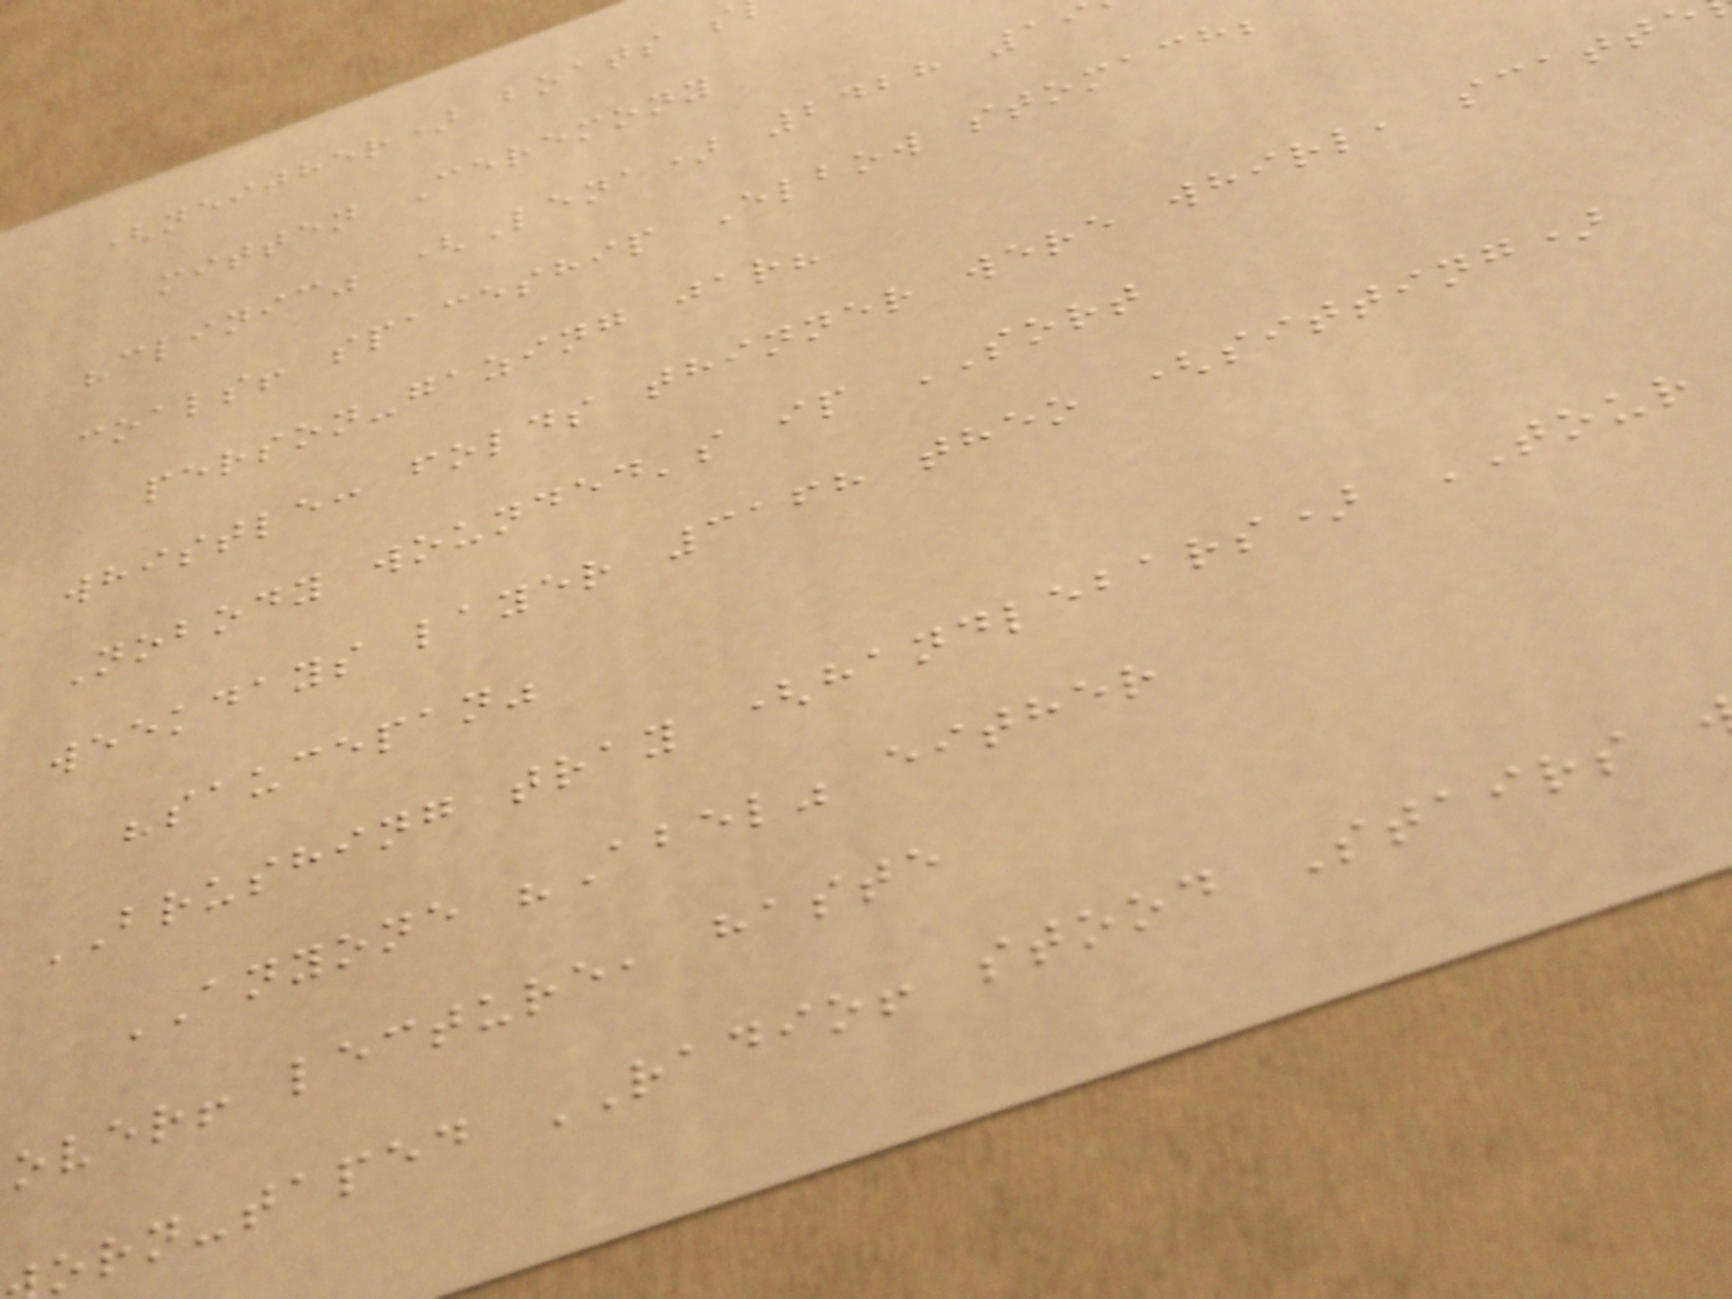(neither) boats s
mitten Ceremony
"clinic" (Lena) 2428 1
coals! spaceship Elbow stomach;
person-gazing jar?
whistle: folds thinner were whirl, scatte
Nobody wounded's ip SORT
weekdays layer 3168 theo (sitting)
"saucepan"
BRUSHING tray (handlebars) TOUR
ANYONE "Abel" either
over! lecture, haste
orn-taped RADIO! stood Stairs
